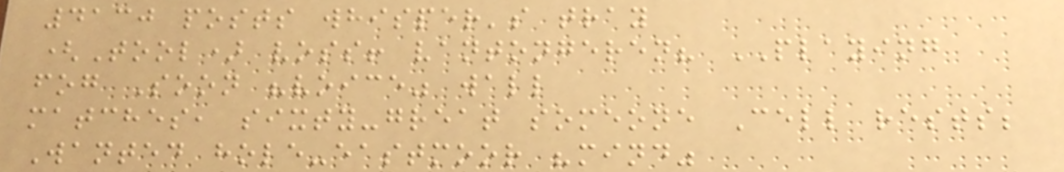4130 posts whisper's tray
(Tool) voss! vantongeren? PLAYING
fog Soon "voice" wall
matches, sixty-great someone Cell rests;
Wanted hole-eastmoor "mind"
